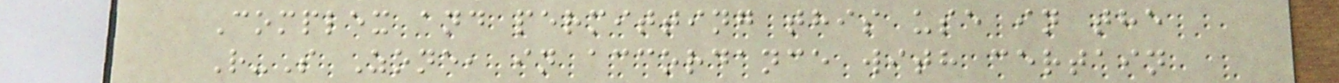Complex and permitting this use in the
R-S Zone, in accordance with certain
